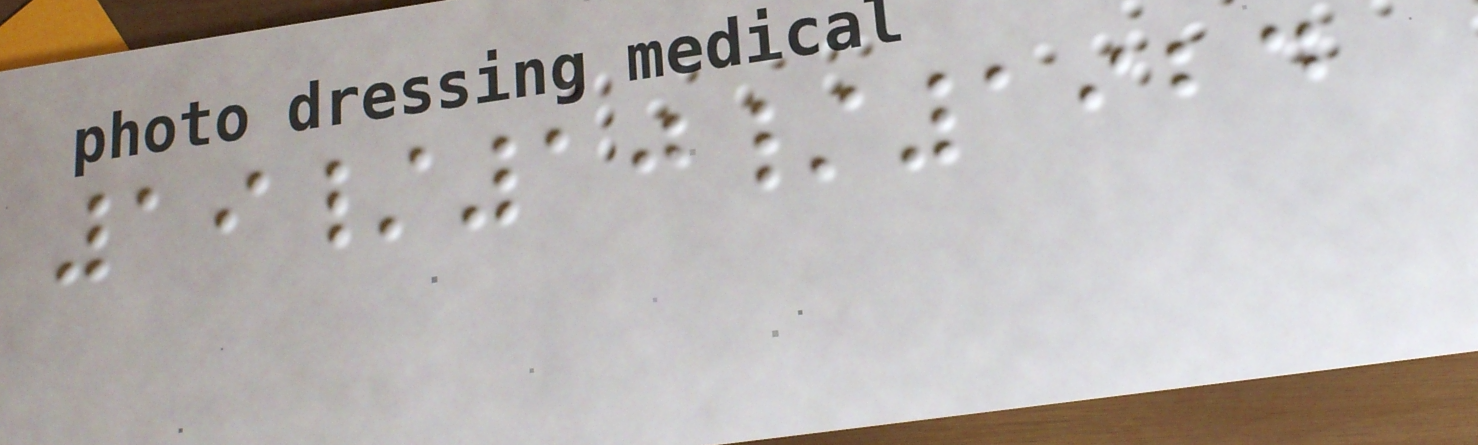19/10/1924
